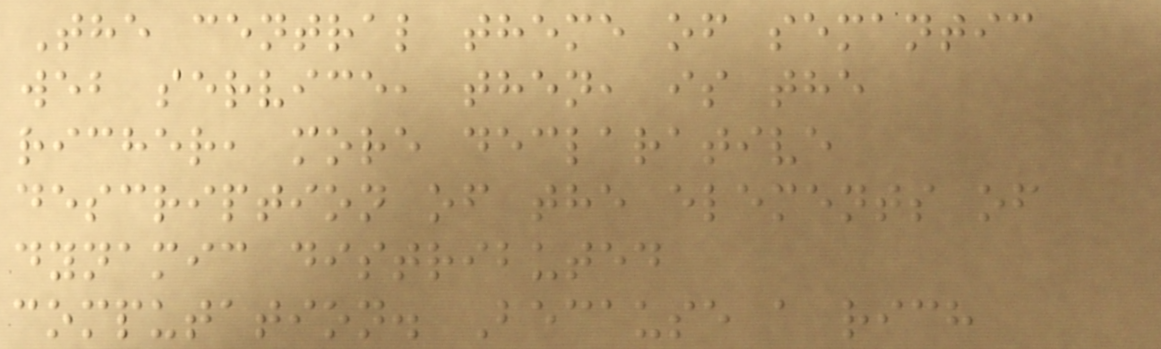The central theme of semantic
web service, then, is the
richer, more declarative
description of the elements of
dynamic distributed
computation. Because a rich
